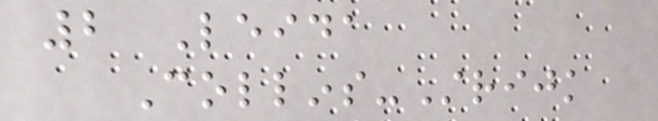2 Leida
Collins-Strijk
